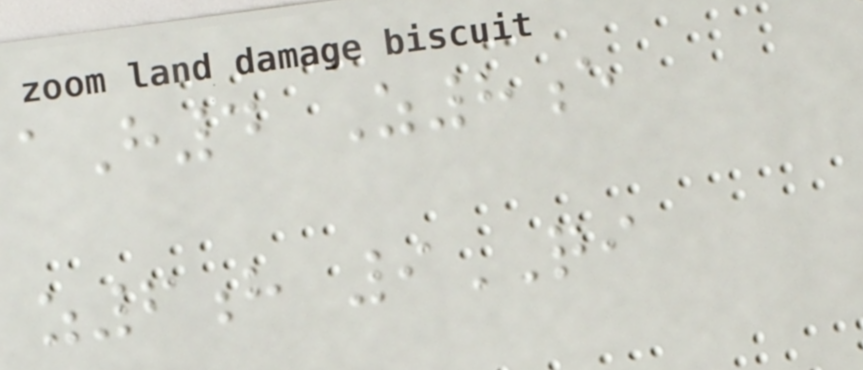aH4 Z8e
z6h 9QI
